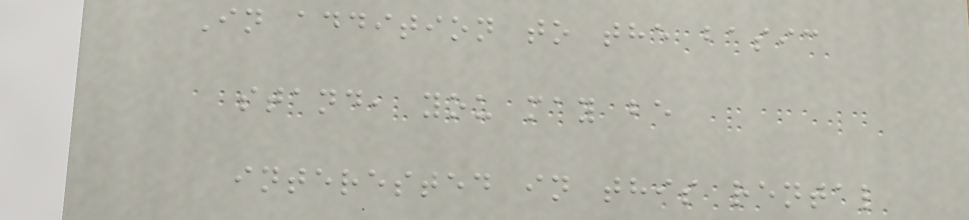In addition to the basic
stand, you may be
interested in this rental
